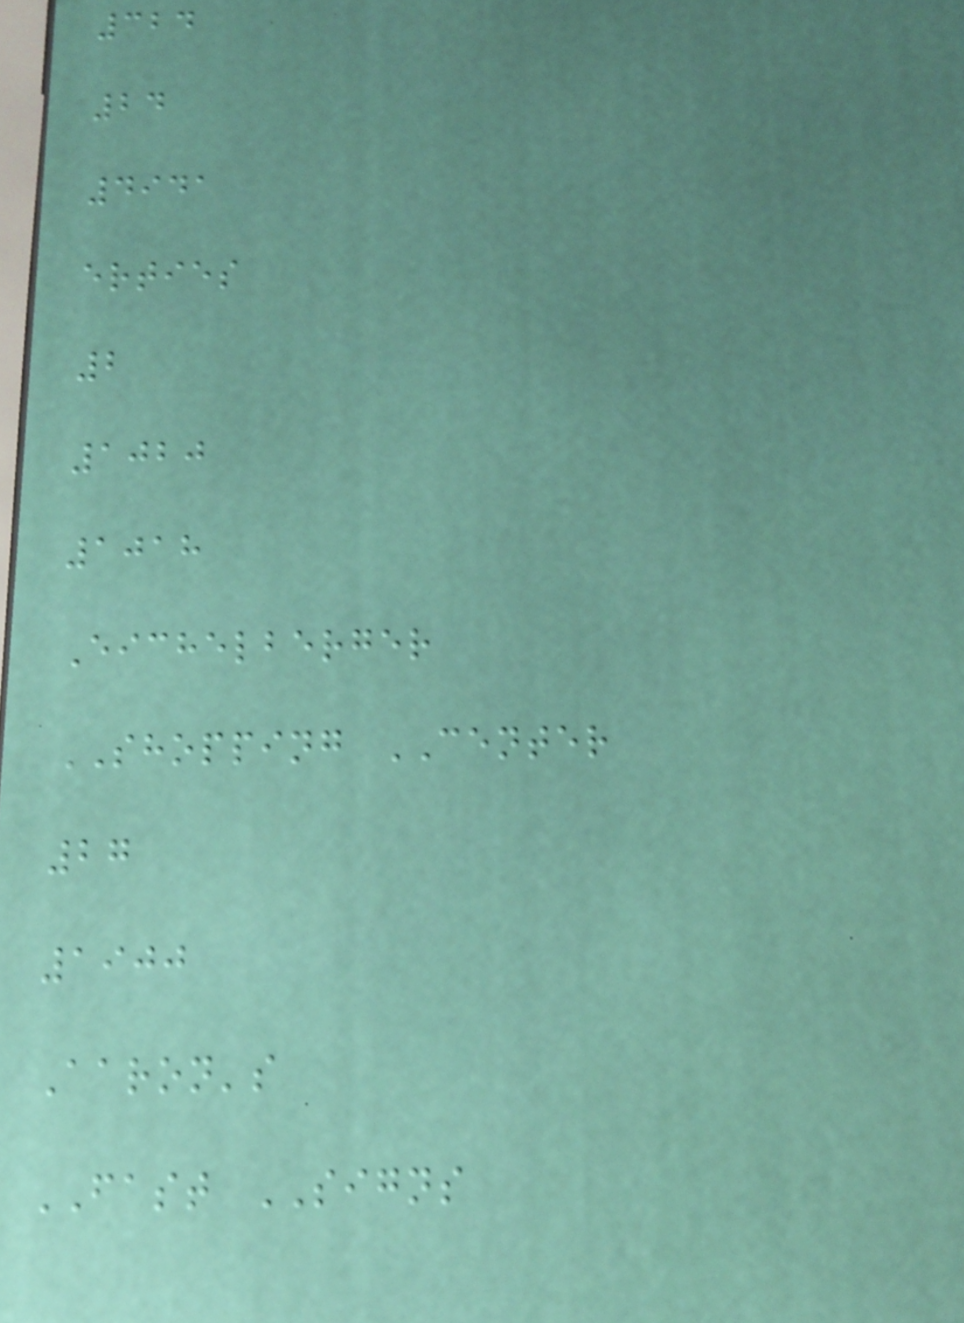324
24
4941
erties
2
1020
1018
Eichelberger
SHOPPING CENTER
27
1900
Aaron's
FAST SIGNS
